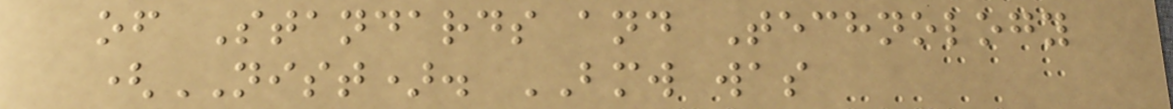of Standards and Technology
(NIST). BMW was
